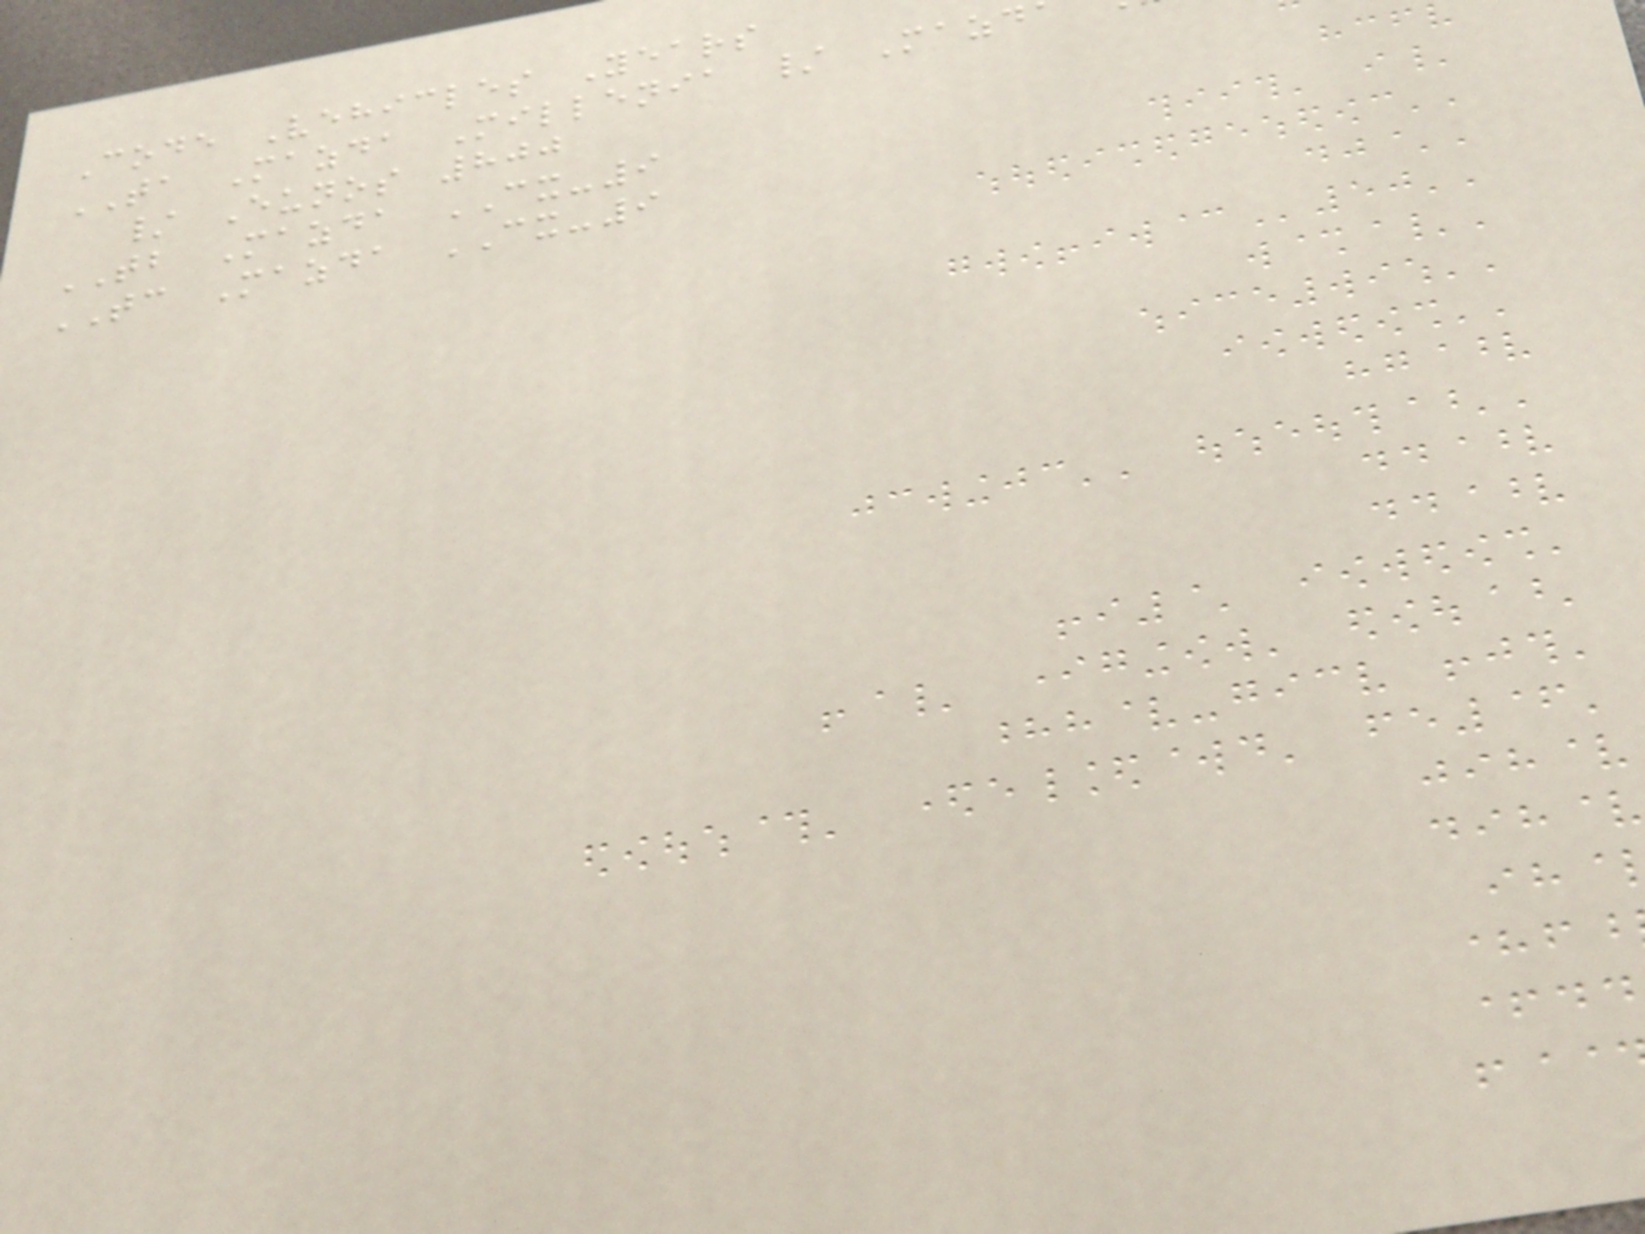Code Vehicles Years
TA Mazda Millenia / Mazd
/ Eunos 800
TB Mazda CX-9
TC Mazda CX-9
